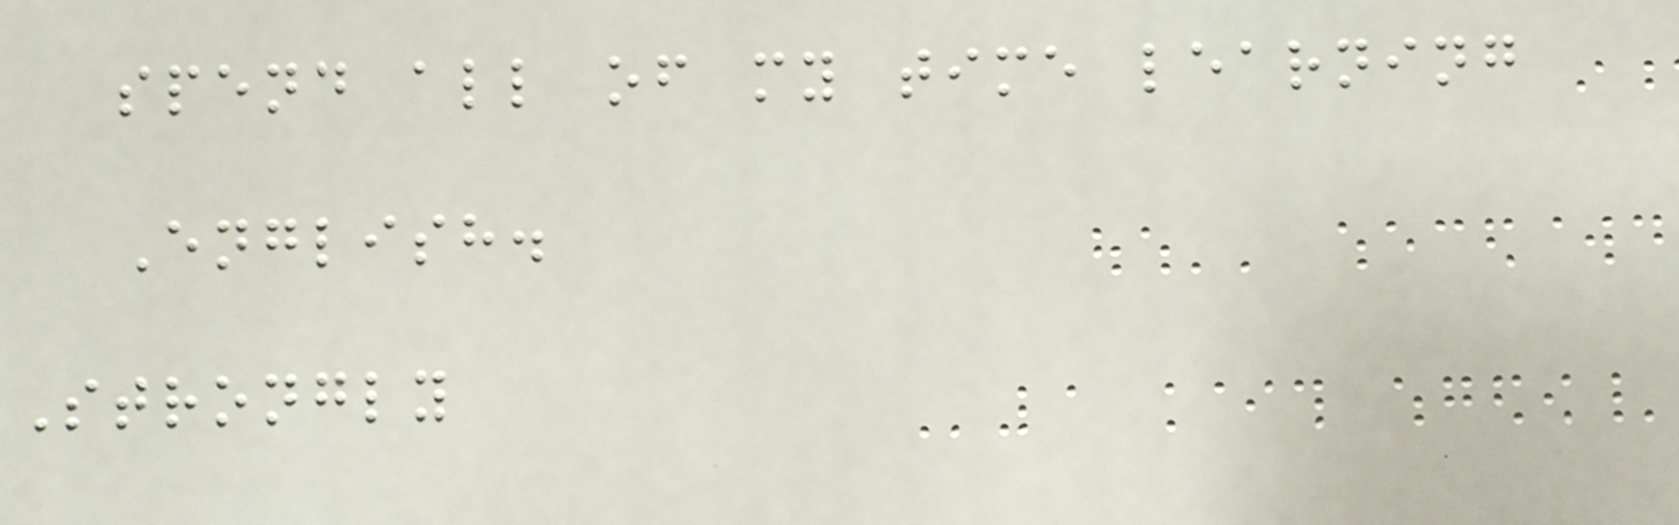spend all of my time learning
English.
Strongly
